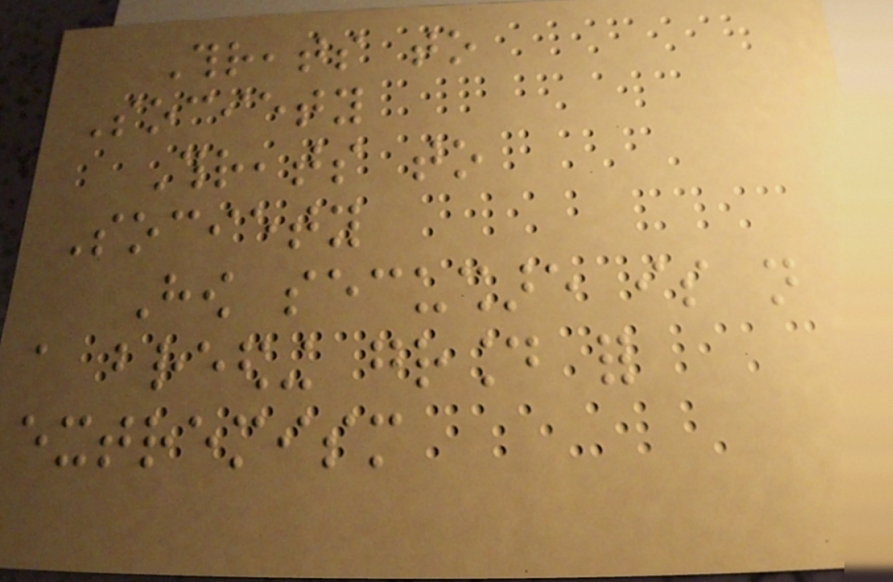Threats to
Society
Threats to
Society
How secushare is not
a breeding ground for
extremism
